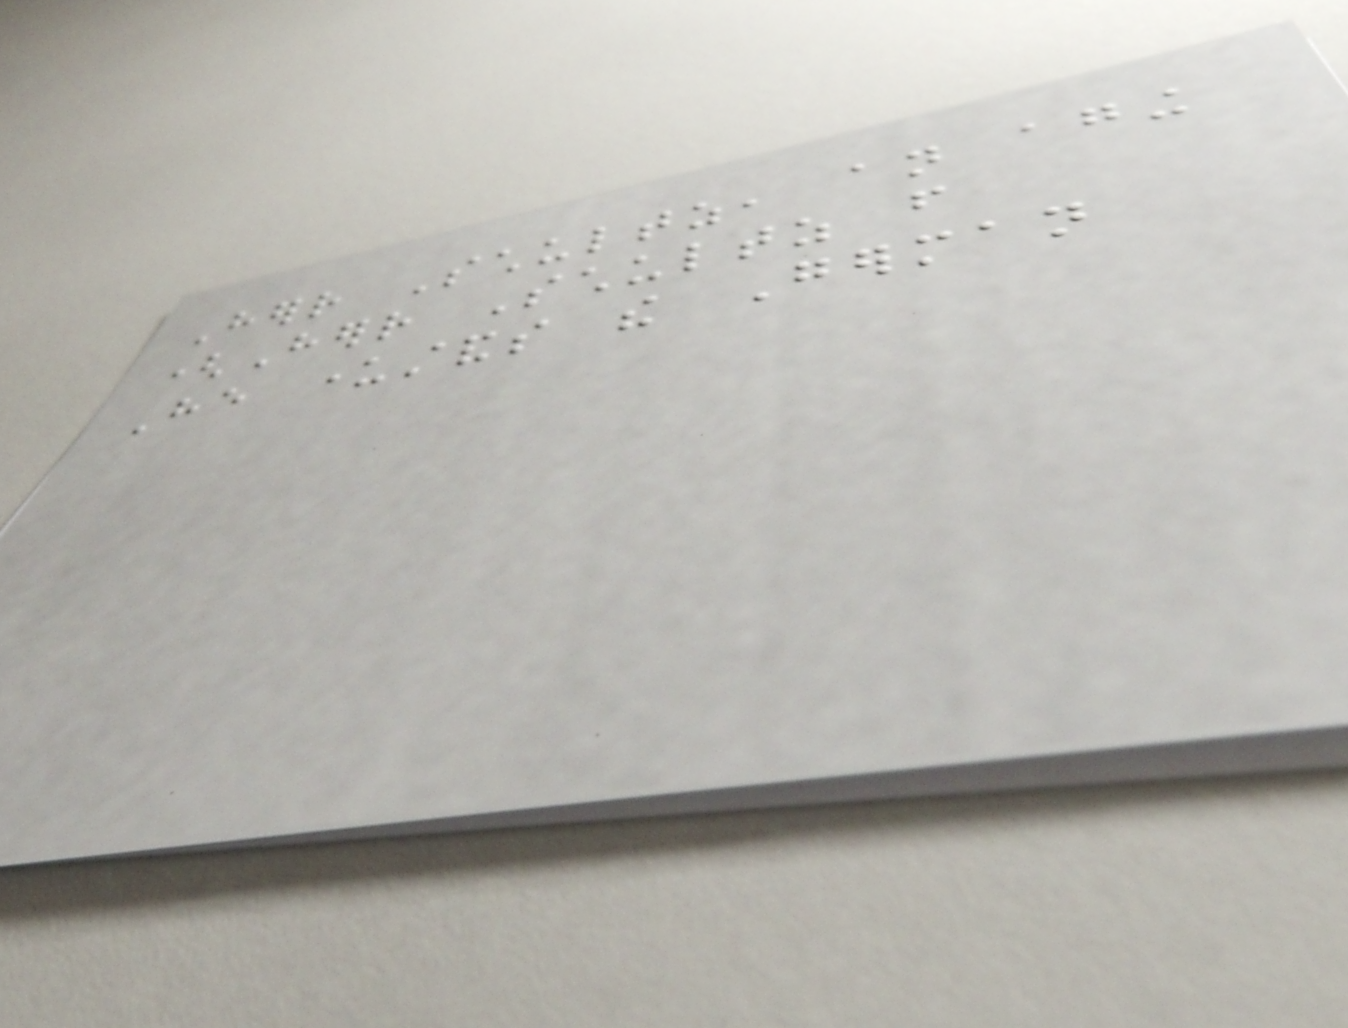Herr Schultz, an aging
(Herr Schultz from
He understands the German
